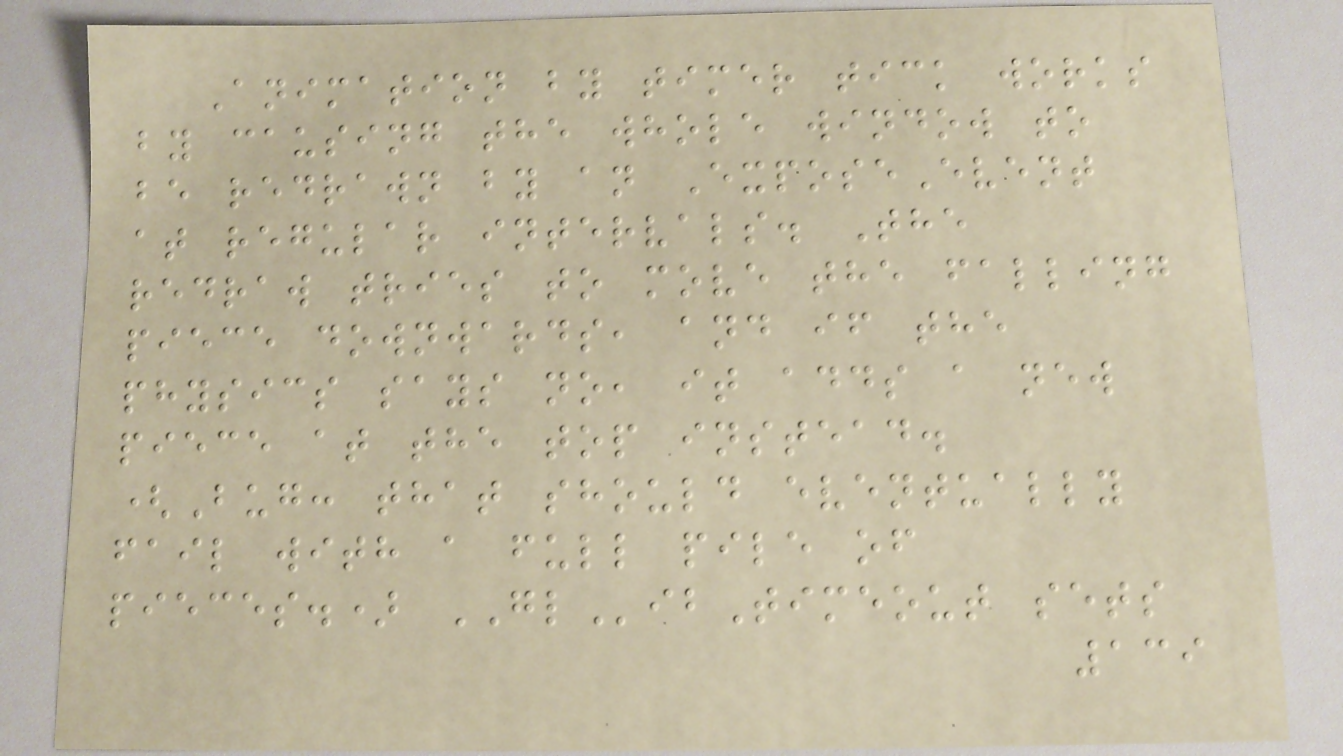Animation by timer tick works
by causing the whole window to
be redrawn by an ExposeEvent
at regular intervals. The
redraw tries to move the falling
piece downwards, and if the
physics says no, it adds a new
piece at the top instead.
(Bug: that should eventually
fail with a full pile of
pieces.) GLibTimeout sets
139
